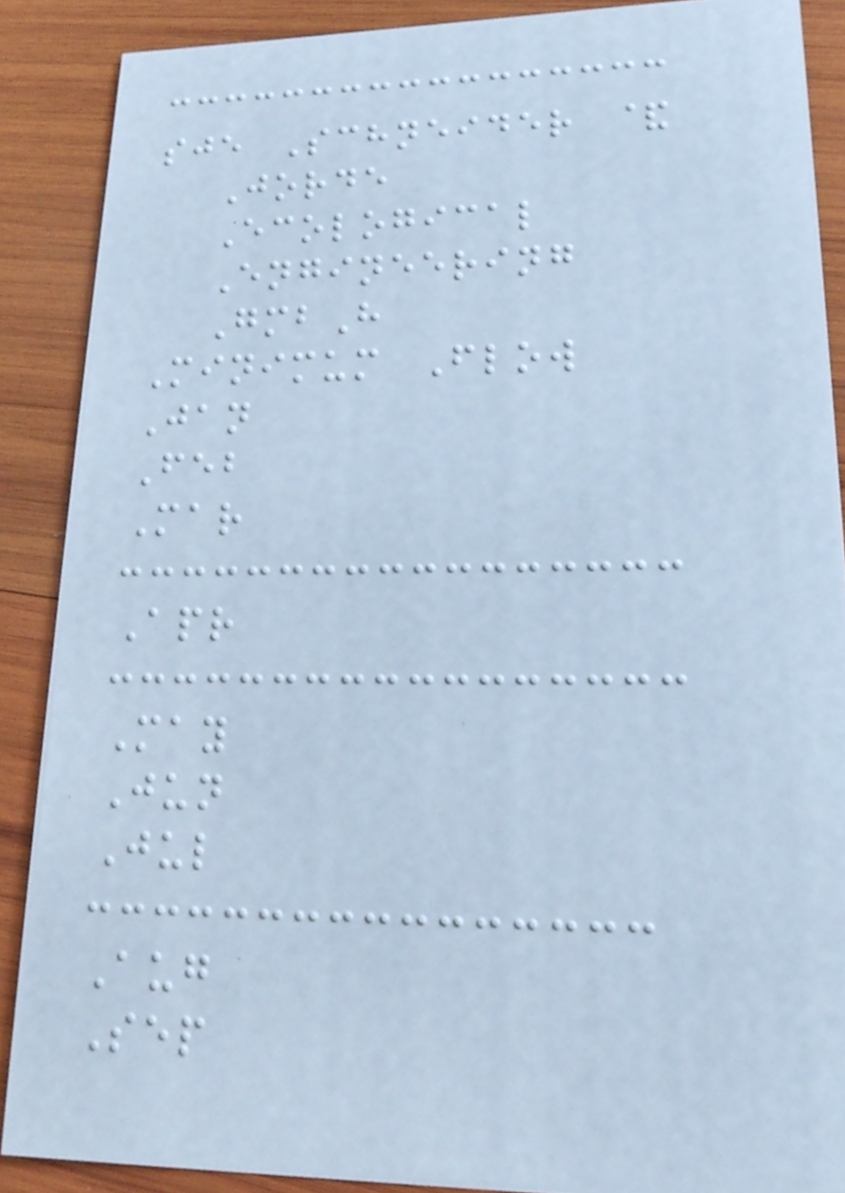sje Schneider &
Jorde
Ecological
Engineering
GmbH
Minimum Flow
Jan
Feb
Mar
Apr
May
Jun
Jul
Aug
Sep
